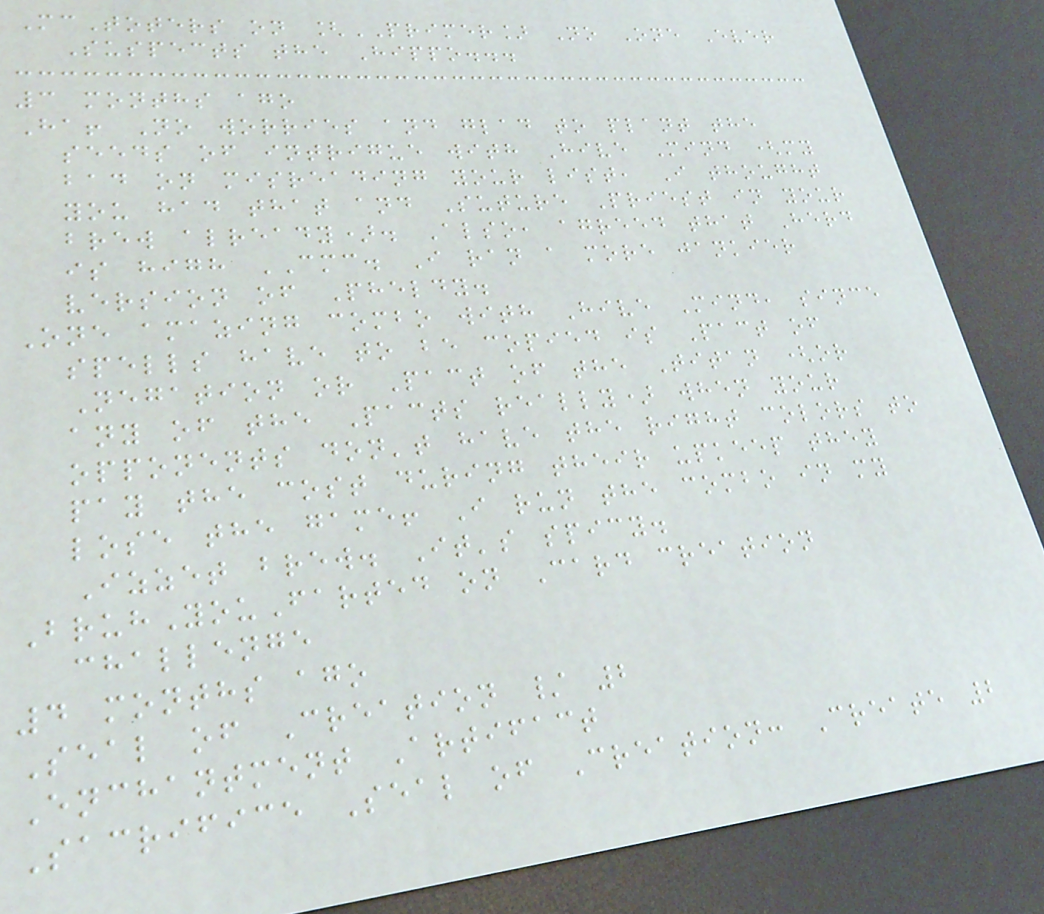McToters on [PRIMER] No One Ever
Suspects the Hippo...
3 months ago
Ha! No worries and glad to plant the
seeds of intrigue with Hive Mind (my
bad on misreading your list, I thought
you had that and Suture Priest in your
brew already). Also, agreed that Herd
is high CMC. I ran a more jankier
version of Pheldy.
One amazing combo with Hive Mind, since
spells have to be copied is Pact of
Negation or Pact of the Titan (or
any of the Pacts really) when your
opponents don't have the right colors to
pay the cost during their upkeep they
lose the game! I run the combo in my
Izzet brew. It's spicy.
BruhYouFarted on Card creation
challenge
4 months ago
Seal of Creation / 2
Enchantment Artifact
Sacrifice Seal of Creation: Create 2
